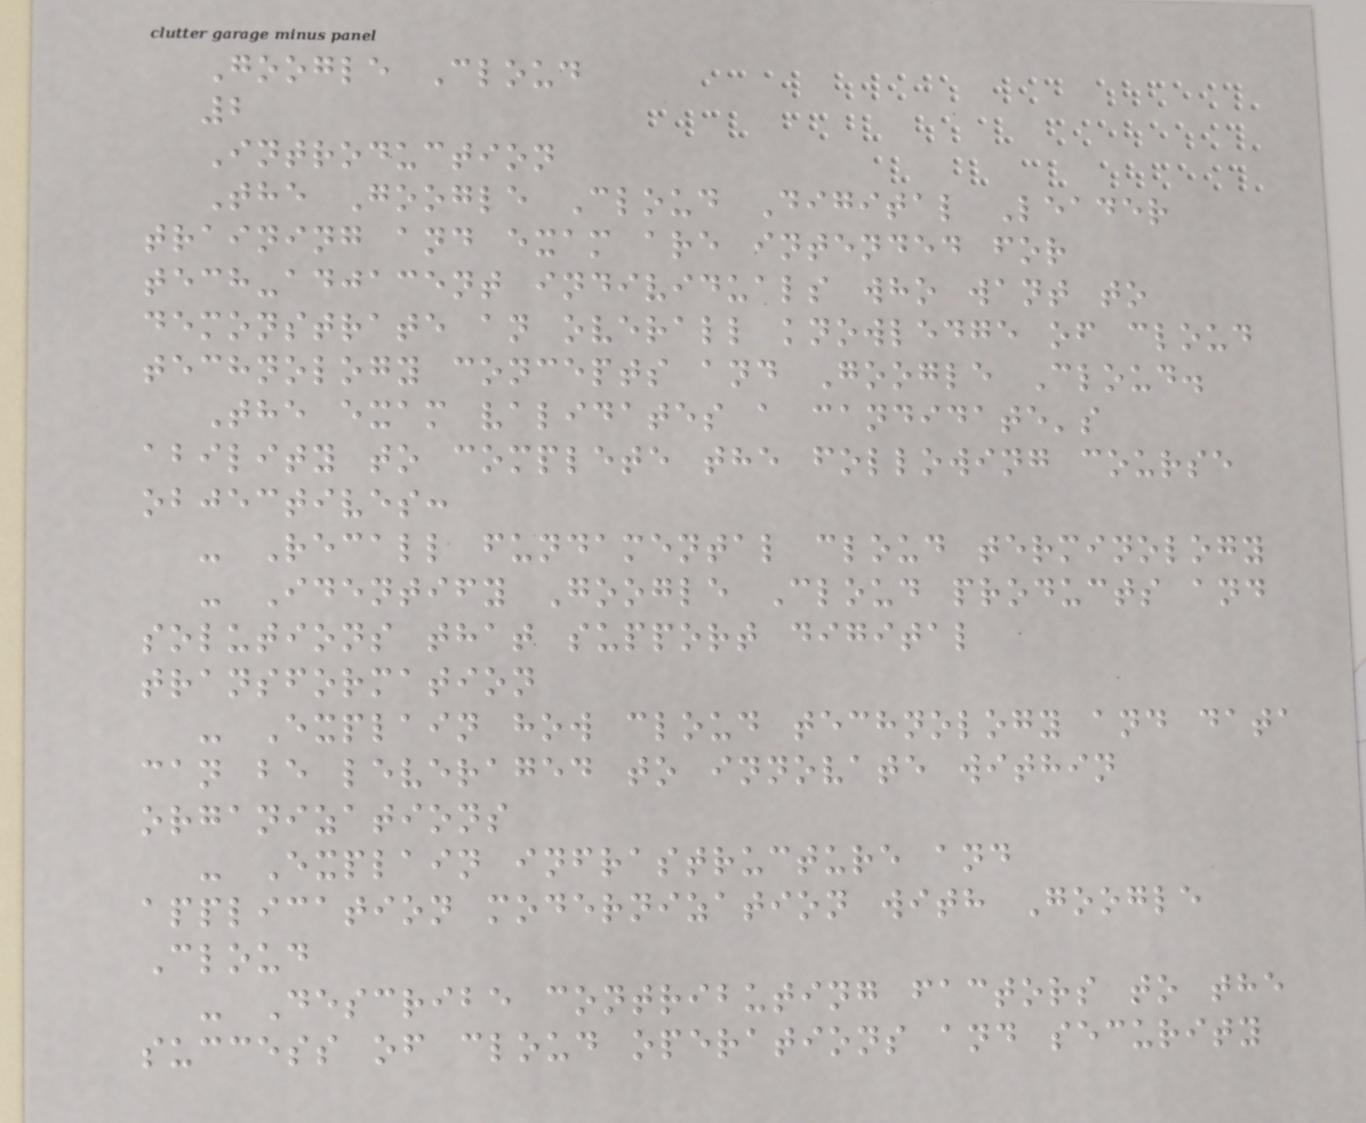Google Cloud
2
Introduction
The Google Cloud Digital Leader
training and exam are intended for
tech-adjacent individuals who want to
demonstrate an overall knowledge of cloud
technology concepts and Google Cloud.
The exam validates a candidate's
ability to complete the following course
objectives:
- Recall fundamental cloud terminology
- Identify Google Cloud products and
solutions that support digital
transformation
- Explain how cloud technology and data
can be leveraged to innovate within
organizations
- Explain infrastructure and
application modernization with Google
Cloud
- Describe contributing factors to the
success of cloud operations and security
